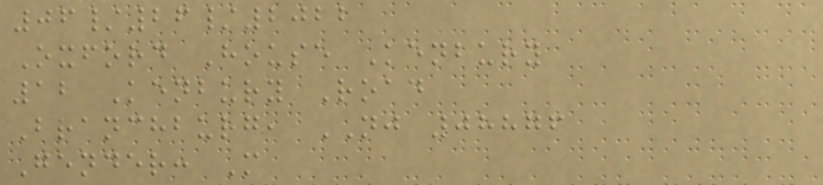06/26/2022
Oxford House Kenbury
12 Kenbury Road
Branchburg, NJ 08876
Gender: M
